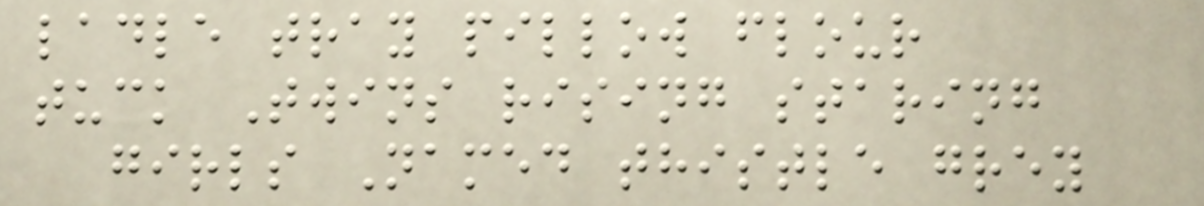ladle tray pillow flour
tuck Twins rising staring
girls Named thistle grey
